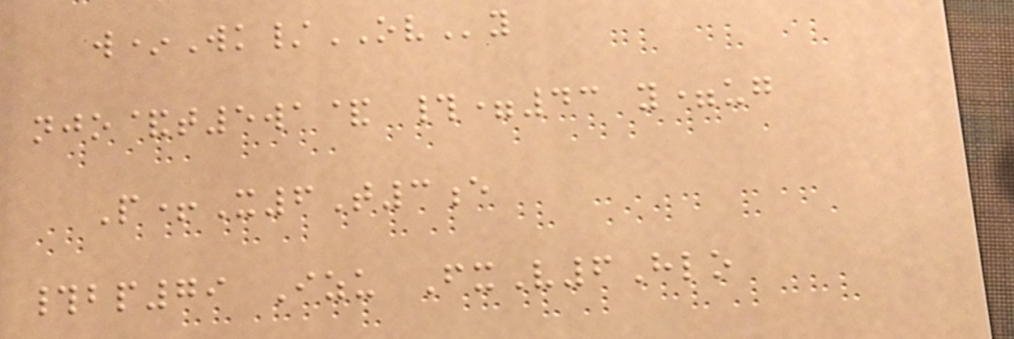w*Wk/OVy
njo&t5wa& #=43 y=ug
P+X6T3e
#bp79 Izu FxV6Hlo
